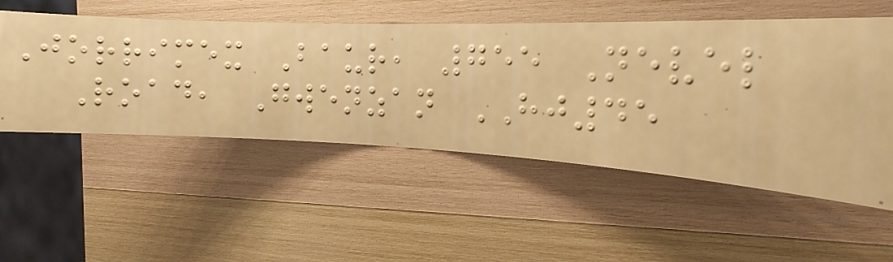Jorrimex Baur, 755 Nevel
Road, Gwenzan HJ45
